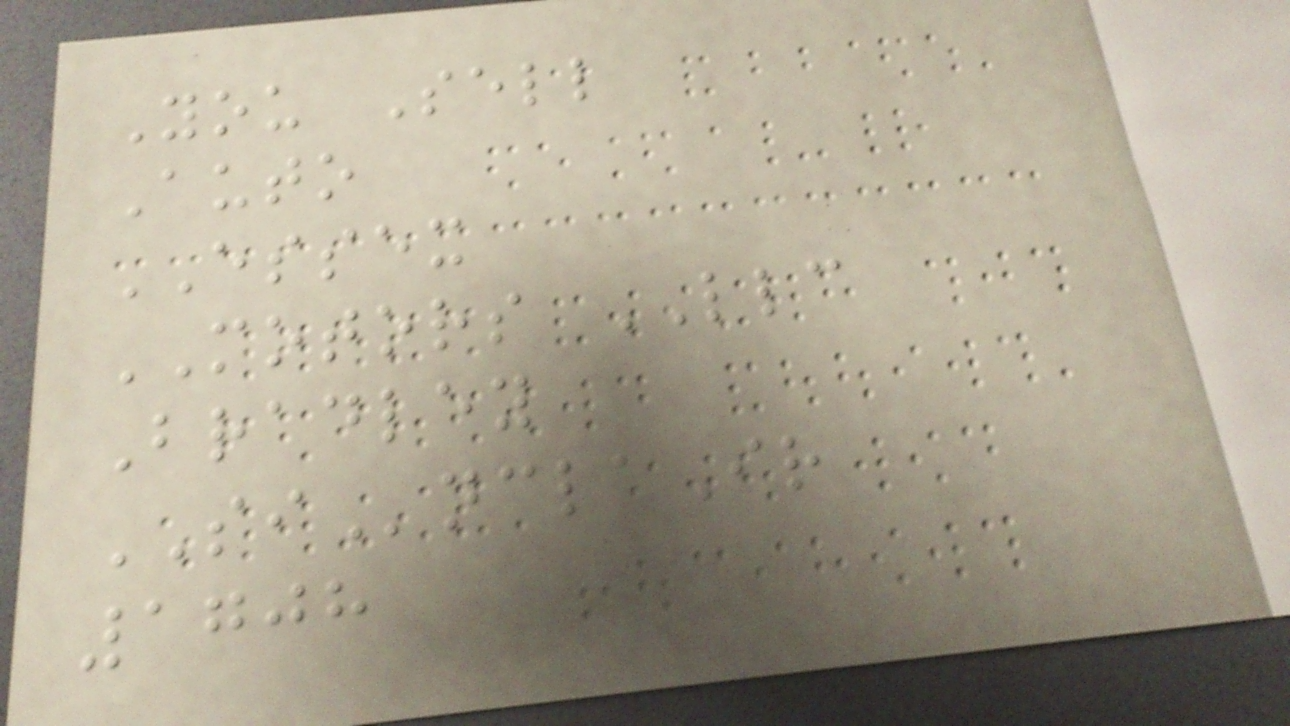You Sell
Auto
ESSEX
MOTORS LLC
Bradley
SInclaIr
1708
